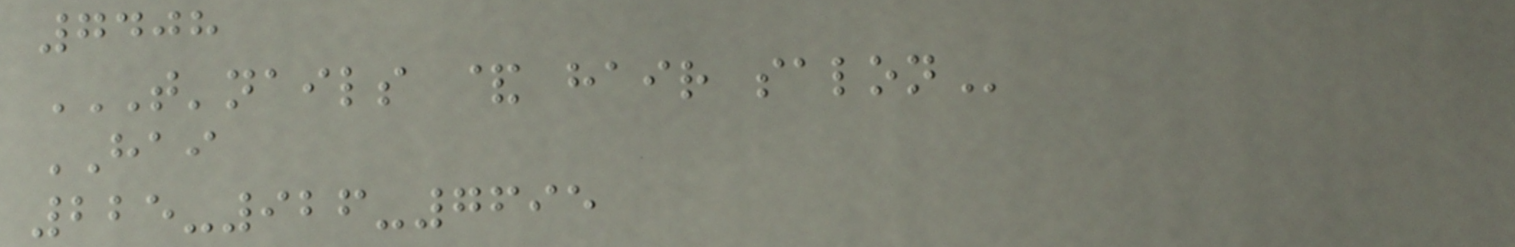7408
T'NAILS & HAIR SALON
HAI
225-926-7695
